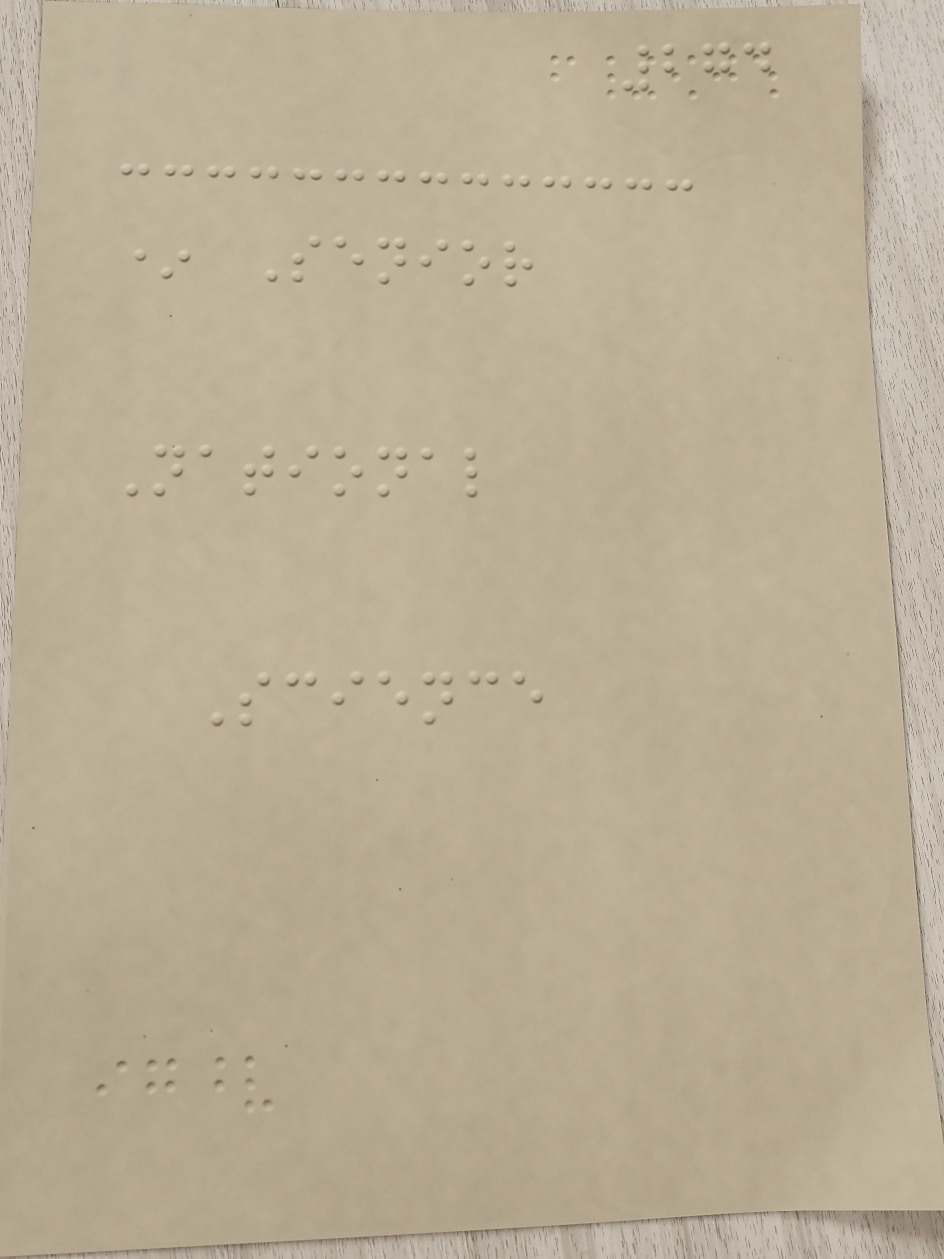274
* Senior
National
Science
